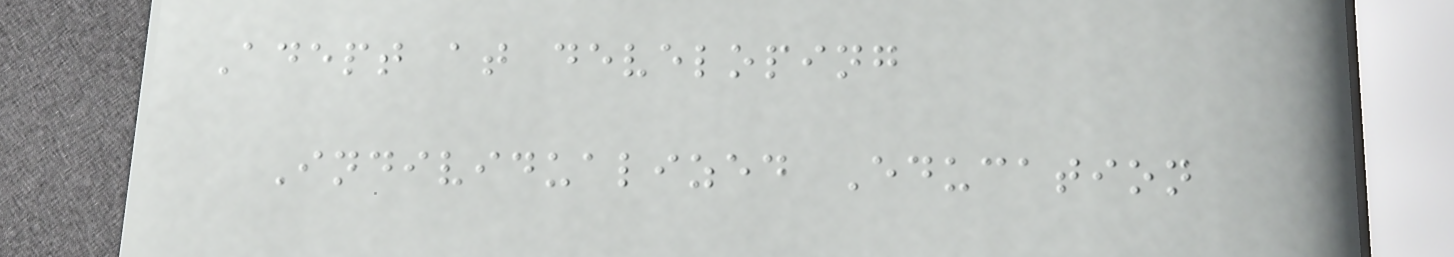Adept at developing
Individualized Education
